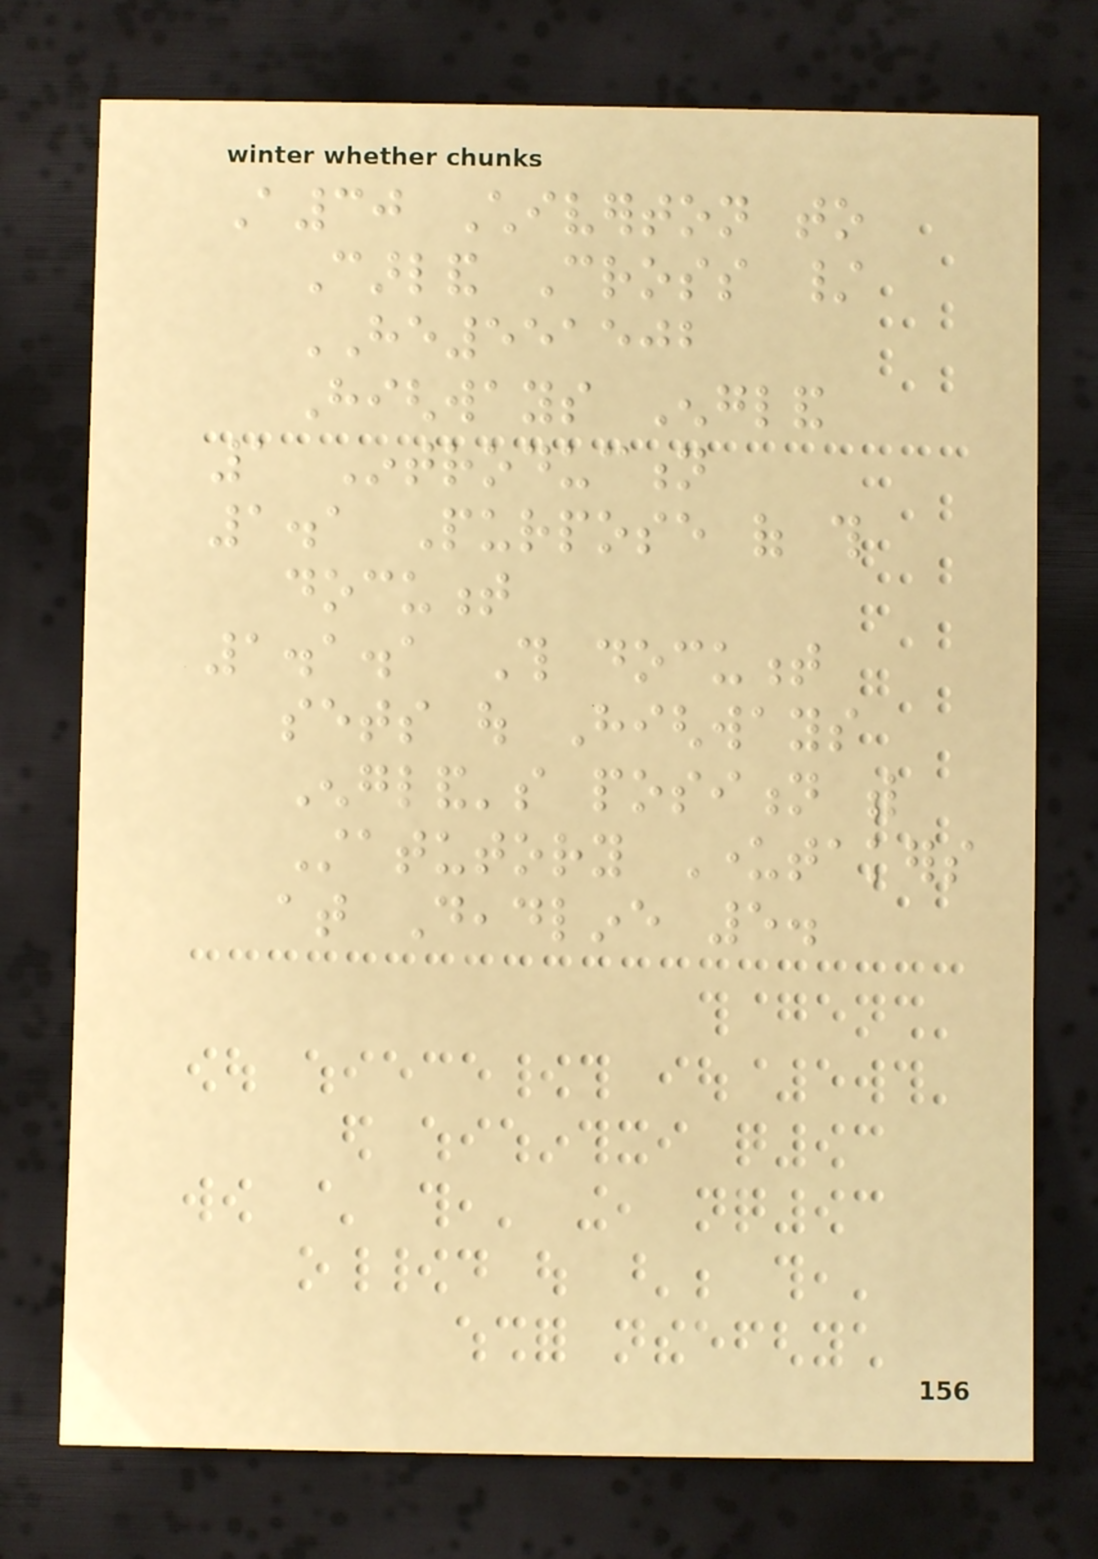A30 Chiverton to
Carland Cross /
HE551502
Highways England
1 Introduction
1.1 Purpose of this
document
1.1.1 This document
sets out Highways
England's position with
Statutory Undertakers
at Deadline 5.
